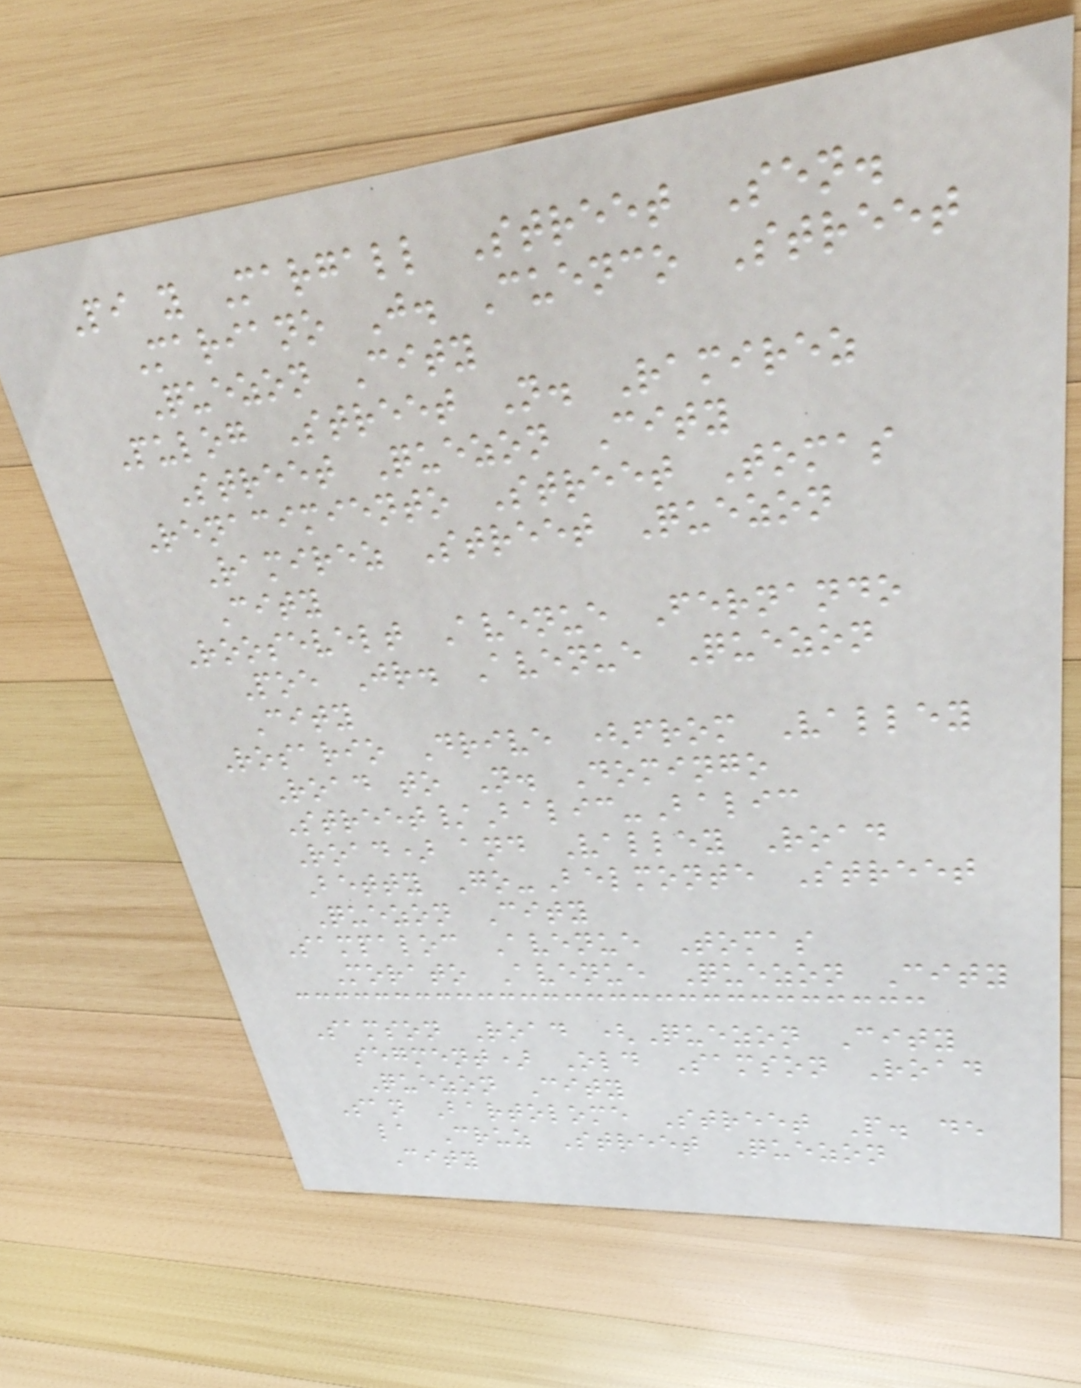Pi y Margall Street Sen.
Mariano J. Cuenco Street
Quezon City
Pulog Street N. Ramirez
Street Quezon City
Renacimiento Street Tomas
Ramirez Street Quezon
City
Roosevelt Avenue Fernando
Poe Jr. Avenue Quezon
City
Rosario Drive (from Valley
Road to N. Domingo
Street/Balic-Balic
Road) and Valley Road
Betty Go-Belmonte Street
Quezon City
Sampaloc Avenue Tomas
Morato Avenue Quezon City
Samson Road (Quezon City
segment) Old Samson Road
Quezon City
San Bartolome Street P. de
la Cruz Street Quezon
City
